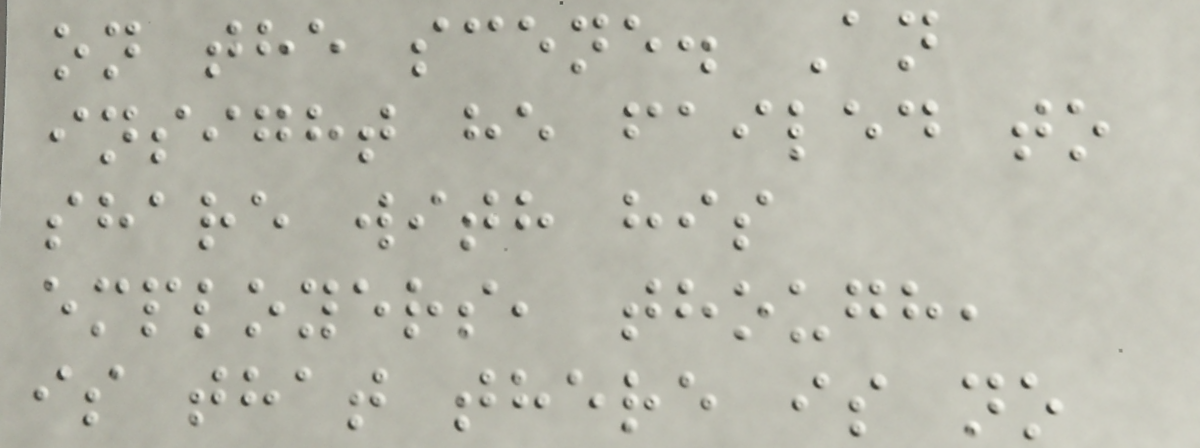on the scene. An
insight he failed to
share with his
employers, though,
is that there is no
